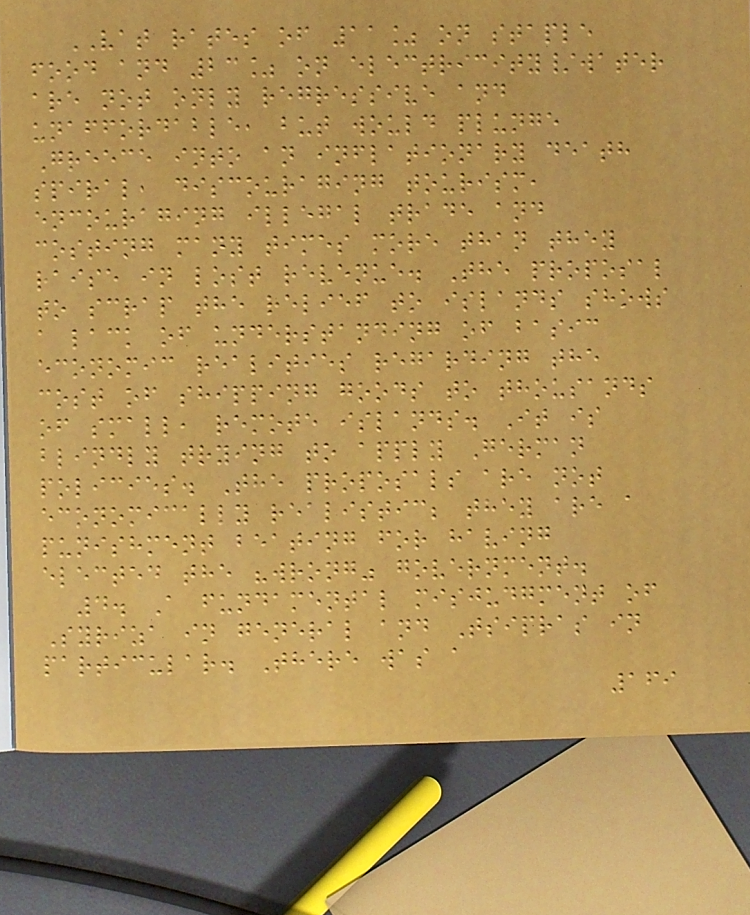VAT rates of 11% on staple
food and 23% on electricity/water
are not only regressive and
unaffordable, but would plunge
Greece into an inflationary death
spiral, discouraging tourism,
encouraging illegal trade and
costing many times more than they
raise in lost revenue. The proposal
to scrap the relief to islands shows
a lack of understanding of basic
economic realities regarding the
cost of shipping goods to thousands
of small, remote islands. It is
blindly trying to apply German
policies. The proposals are not
economically realistic; they are a
punishment beating for having
elected the "wrong" government.
4. A fundamental misjudgment of
Syriza in general and Tsipras in
particular. There was a
169
